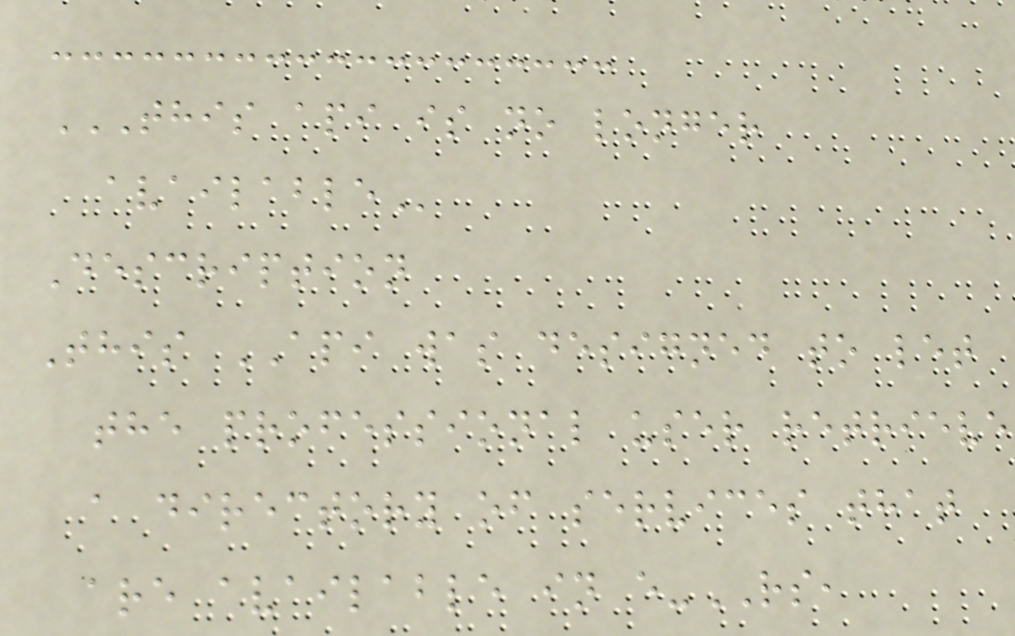THIS API IS NO LONGER
AVAILABLE
Description
This API was designed to let
the professional user retrieve
a directory of services that
are available in e-RS,
